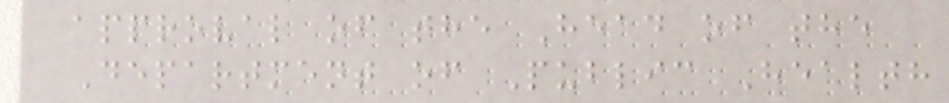approval of the Head of the
Department of Public Health
